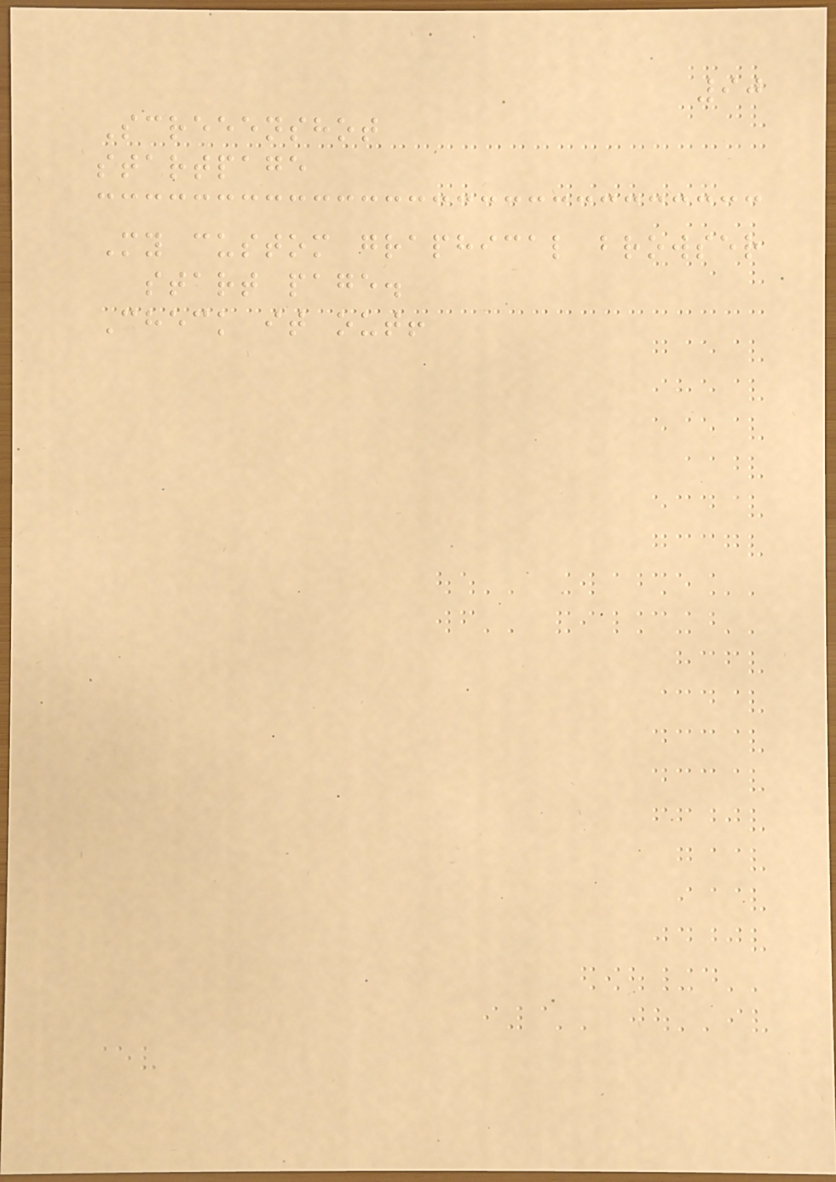90
Screeenshot
startpage
My custom graphical browser
start page.
Check it out!
